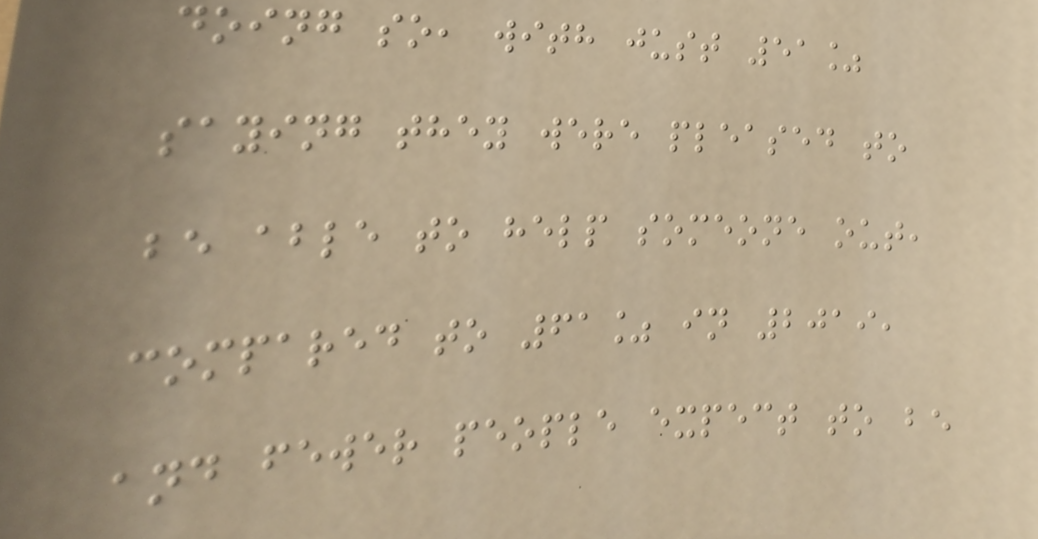doing so, with just 51%
saying they were pleased to
be able to help someone out,
compared to 61% in 2019,
and fewer people expect to be
